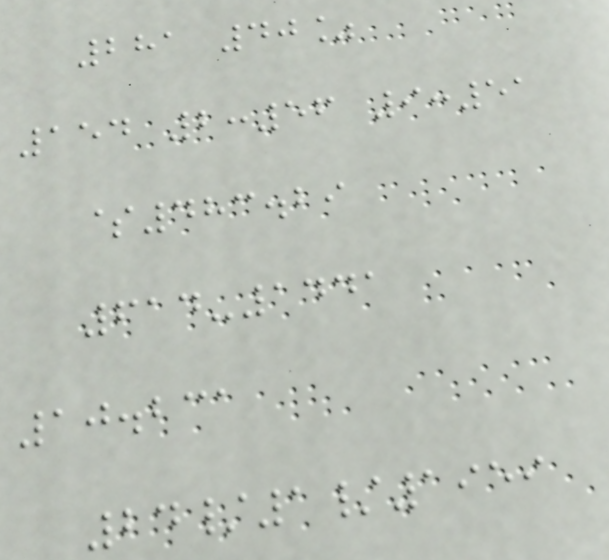281 40%
154 2:56 9:51
$483.29
614-1441
10.231
24/1/1959
